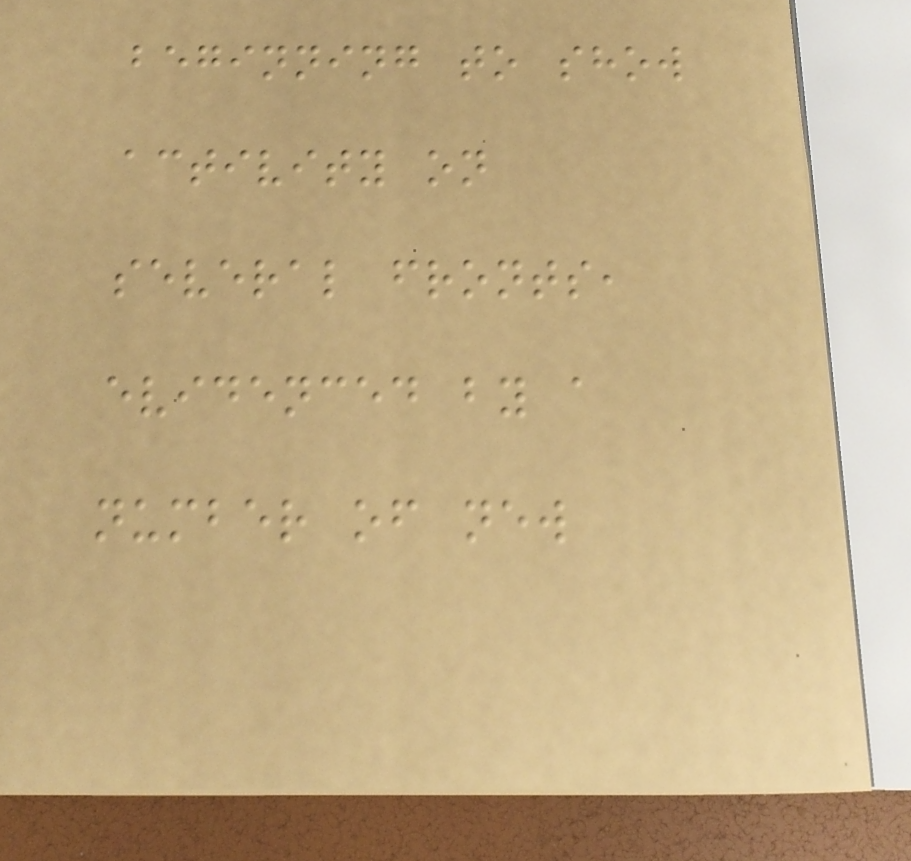beginning to show
activity on
several fronts,
evidenced by a
number of new
